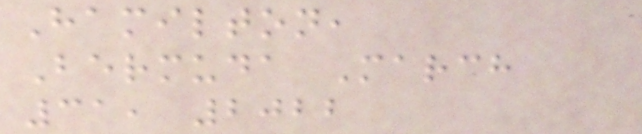Hamilton,
Bermuda March
31, 2022
